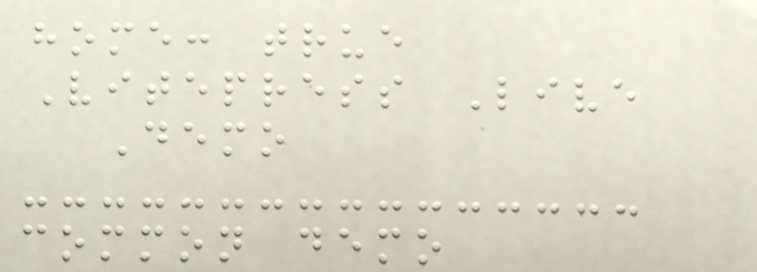home: true
Vitepress Live
Demo
common demo
